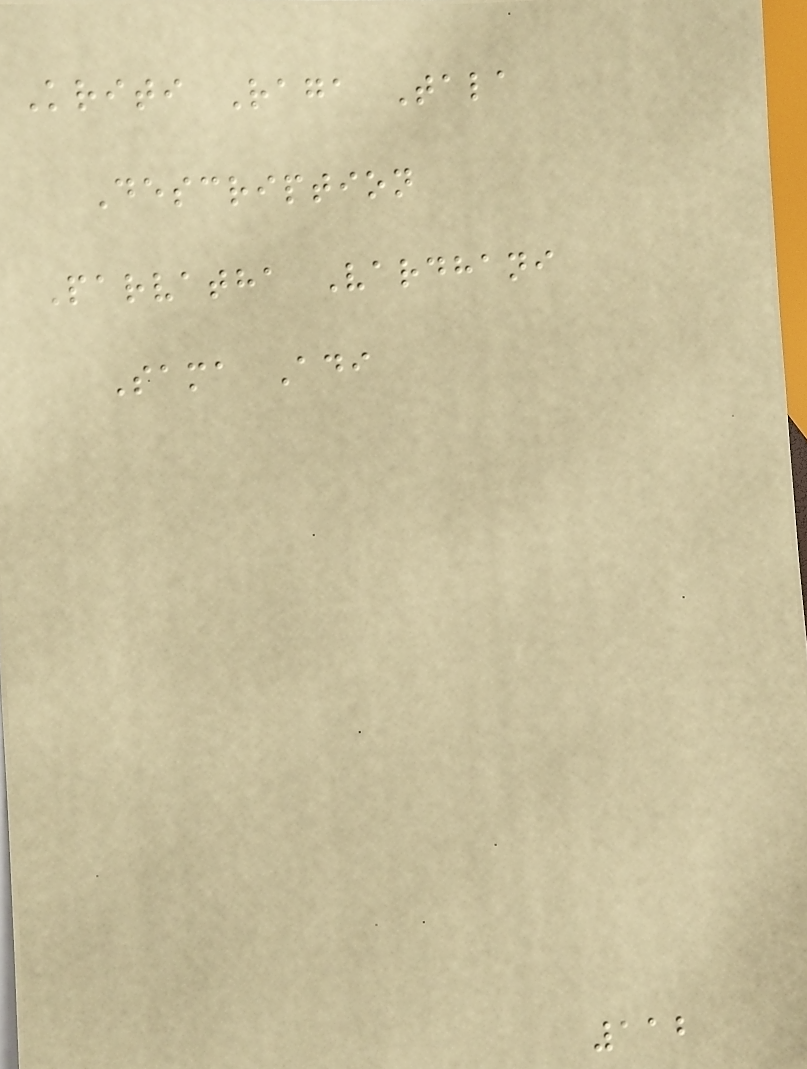Kriti Raga Tala
Description
Parvatha Vardhani
Sama Adi
112
